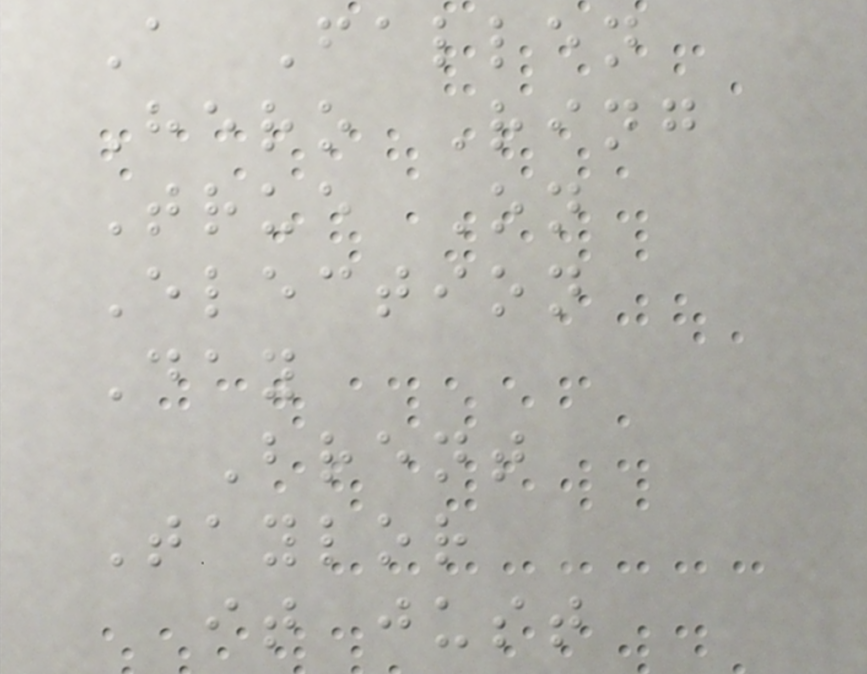A Fallen
Hero Ring
True On
Election
Day
Brent
Taylor
it just
